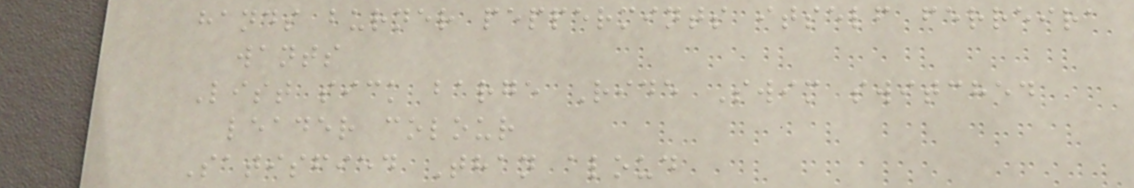hands burner peppermints itself ferreira
wants
List sick barge Ride Swim switched
leader colour
Satisfied Than aloud
